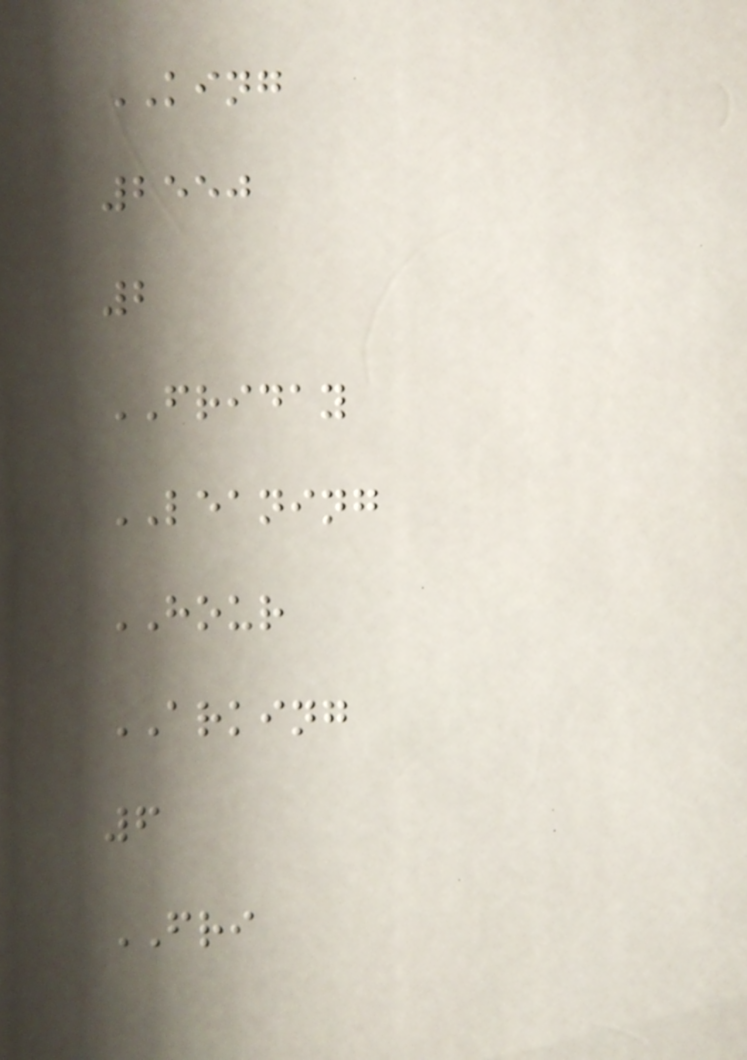KING
2550
2
FRIDAY
LEANING
HOUR
ARKING
6
FRI
